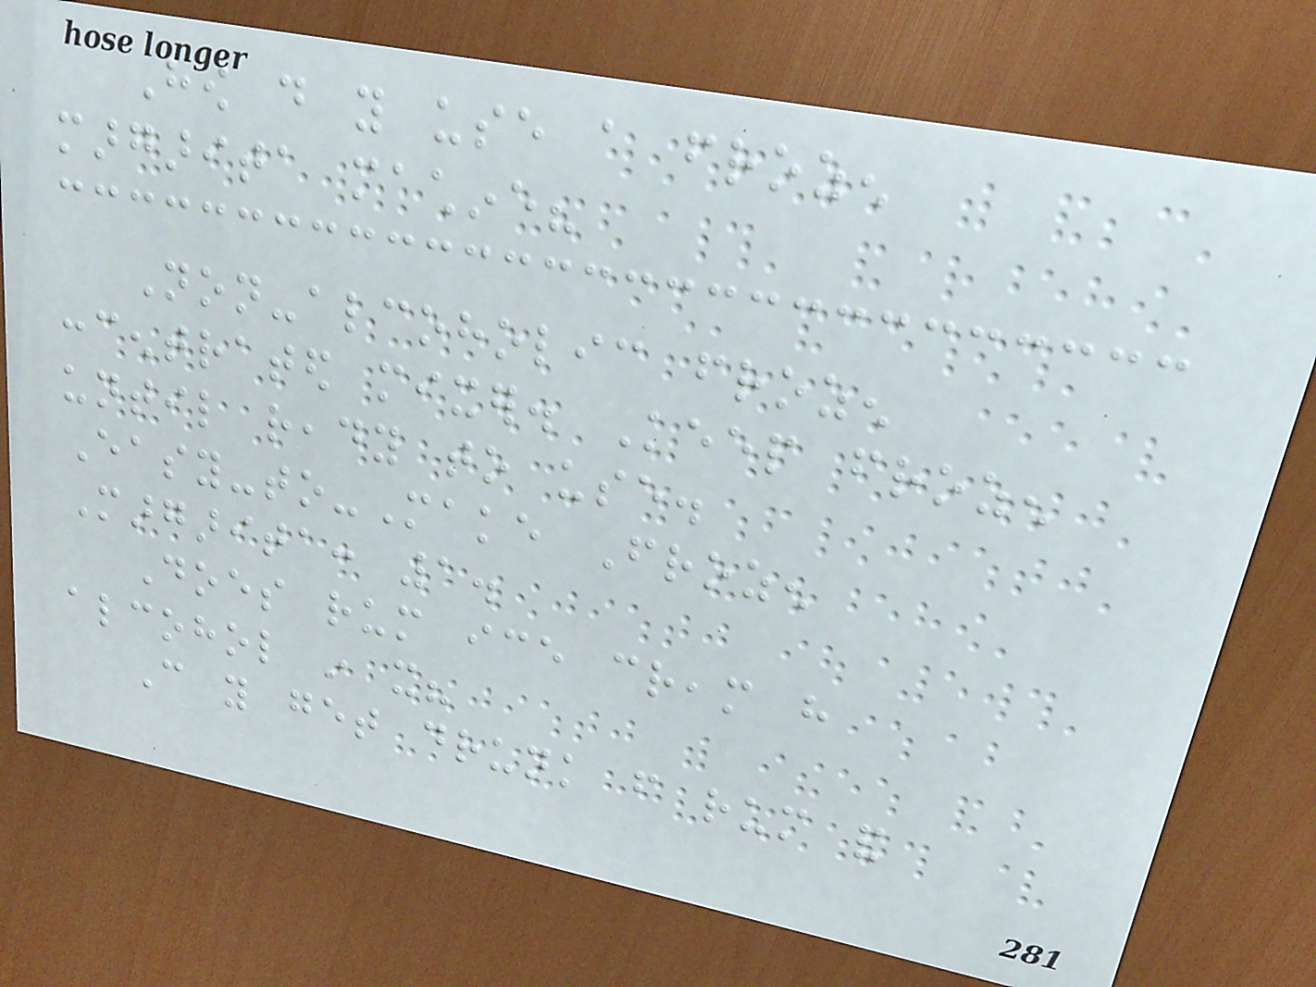How do you use a frozen
margarita machine?
Non-alcoholic frozen
concentrated mixer. Keep frozen
until ready to use.
Easy-to-Make Frozen
Margarita: 1.
Does rum ice cream have
alcohol in it?
Can you get drunk from rum and
